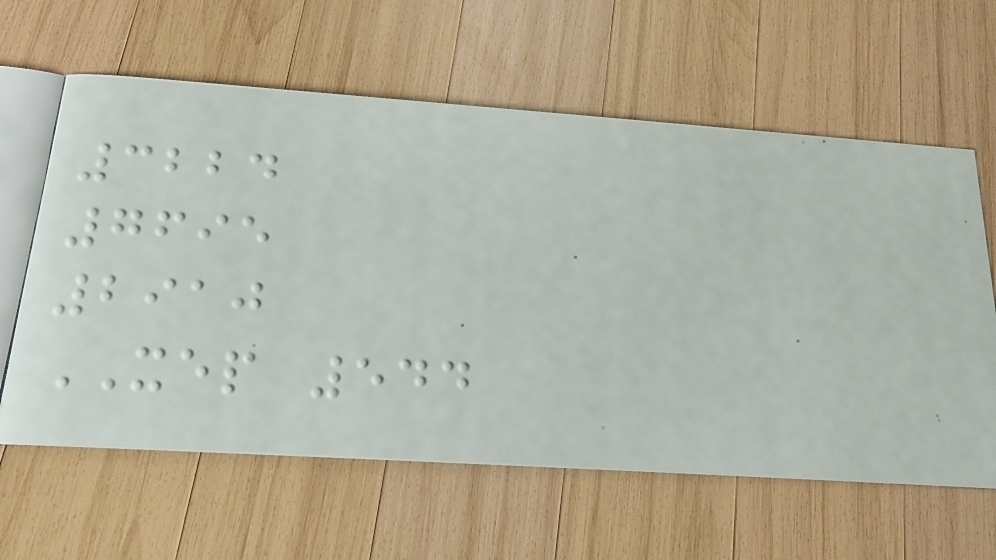3224
7695
2910
XEP 544
